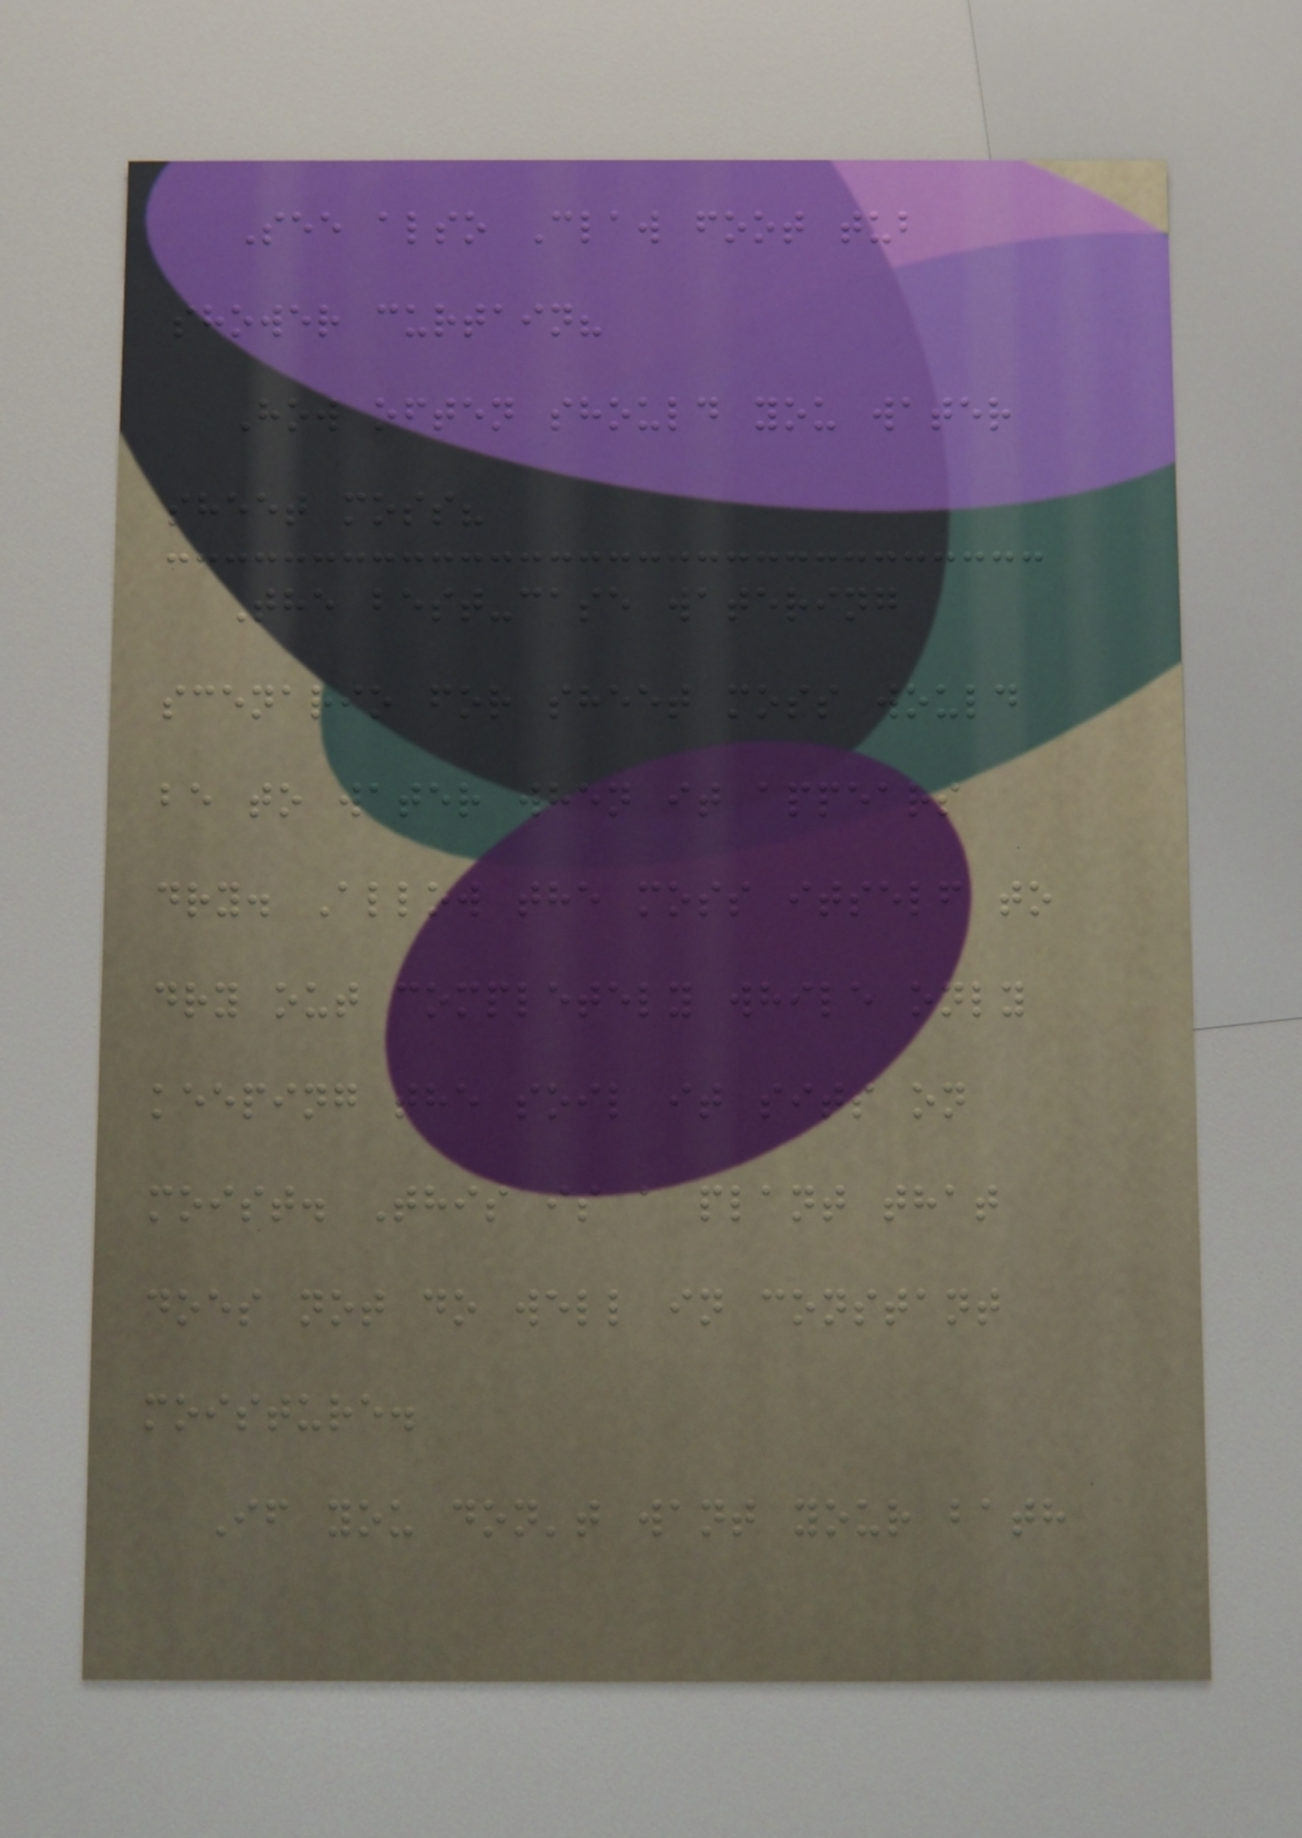See also Claw foot tub
shower curtain?
How often should you water
sheet moss?
The best-case watering
scenario for sheet moss would
be to water when it appears
dry. Allow the moss itself to
dry out completely while only
keeping the soil it sits on
moist. This is a plant that
does not do well in constant
moisture.
If you don't want your bath
